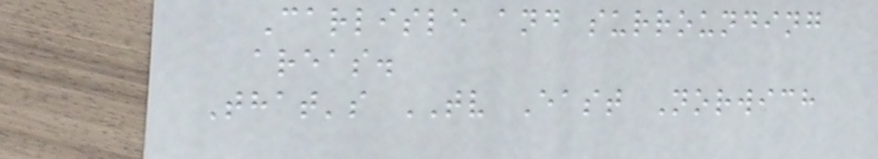Carlisle and surrounding
areas.
That's TV East Norwich
